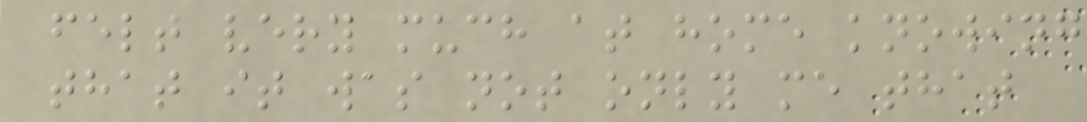felt very much at home knowing
that it was not only me that
